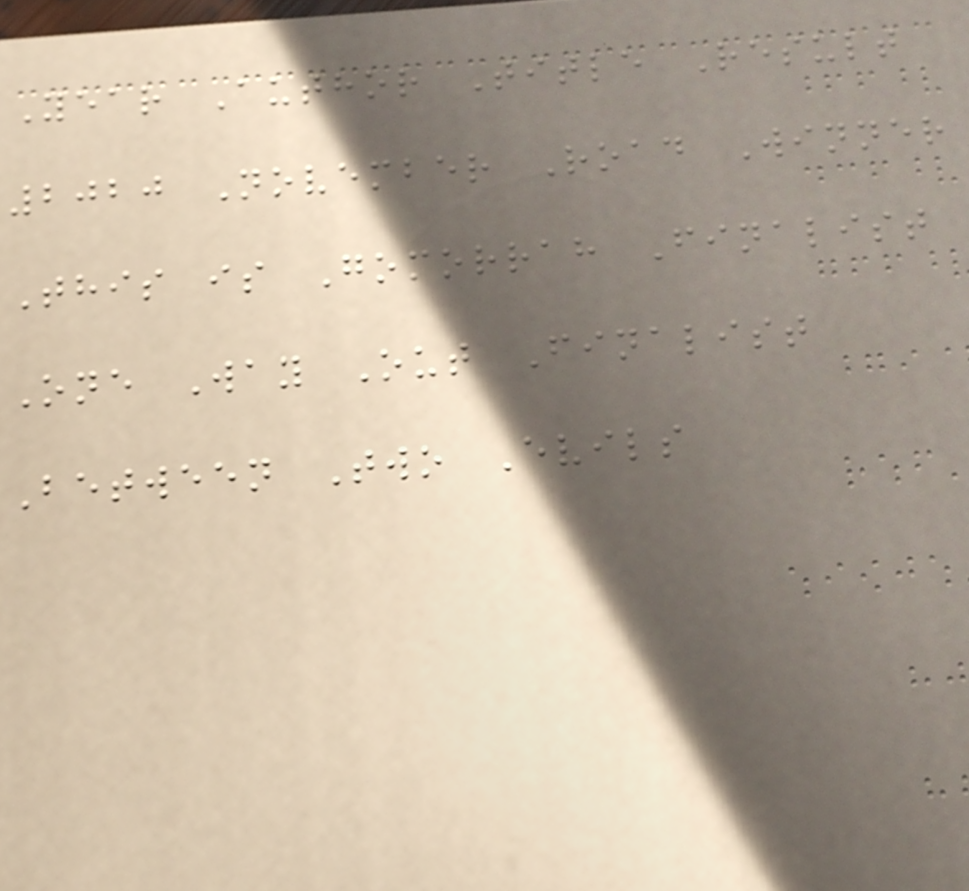Year Author Title Result
2020 November Road Winner
This is Gomorrah Finalist
One Way Out Finalist
Between Two Evils
